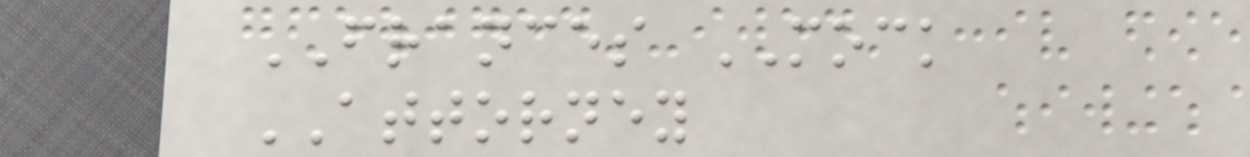FRANCES MOCK
ATTORNEY
